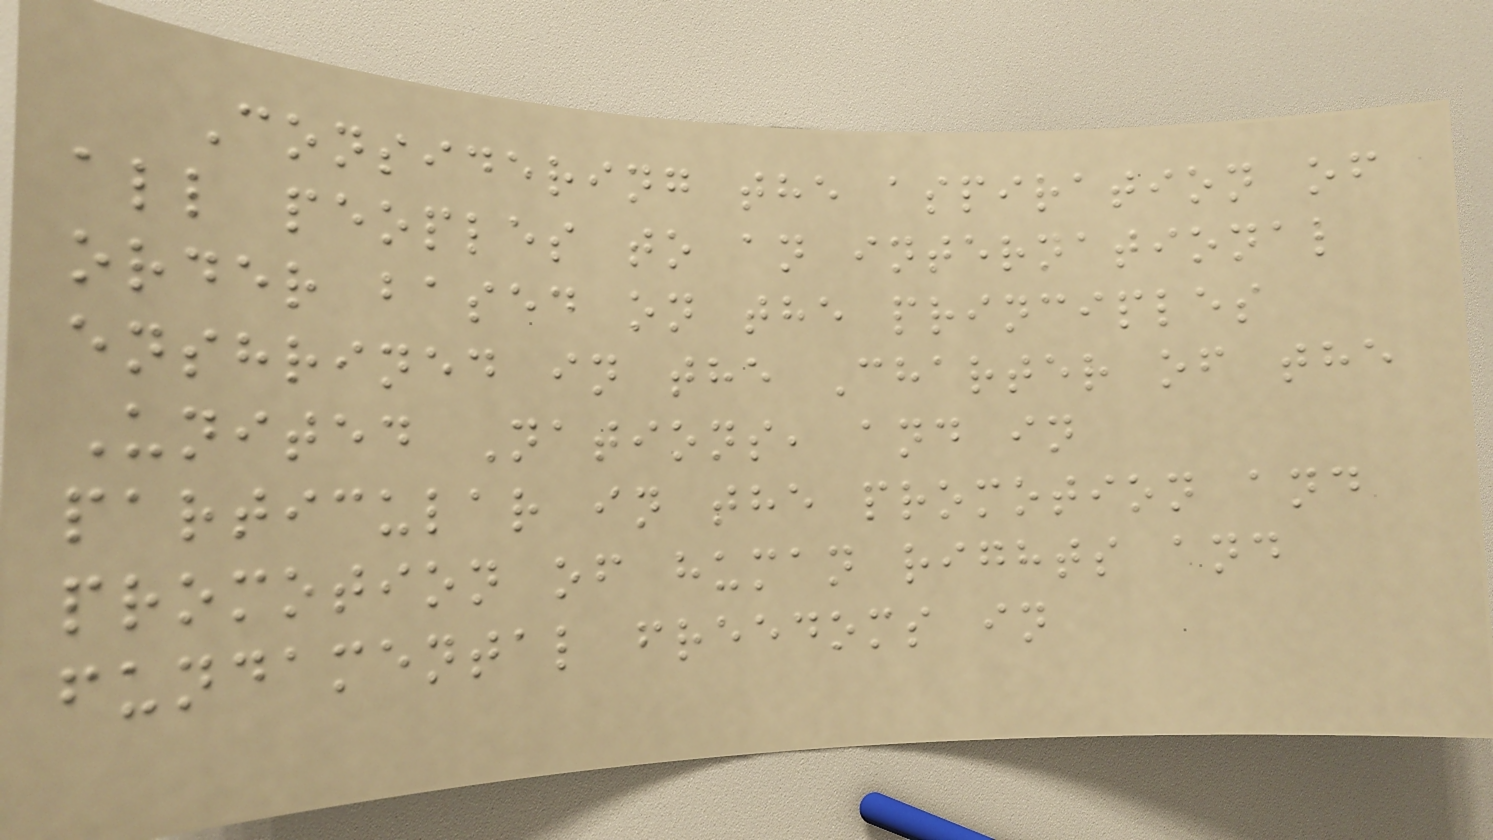Considering the aspiration of
all peoples to an international
order based on the principles
enshrined in the Charter of the
United Nations, and in
particular in the promotion and
promotion of human rights and
fundamental freedoms in
